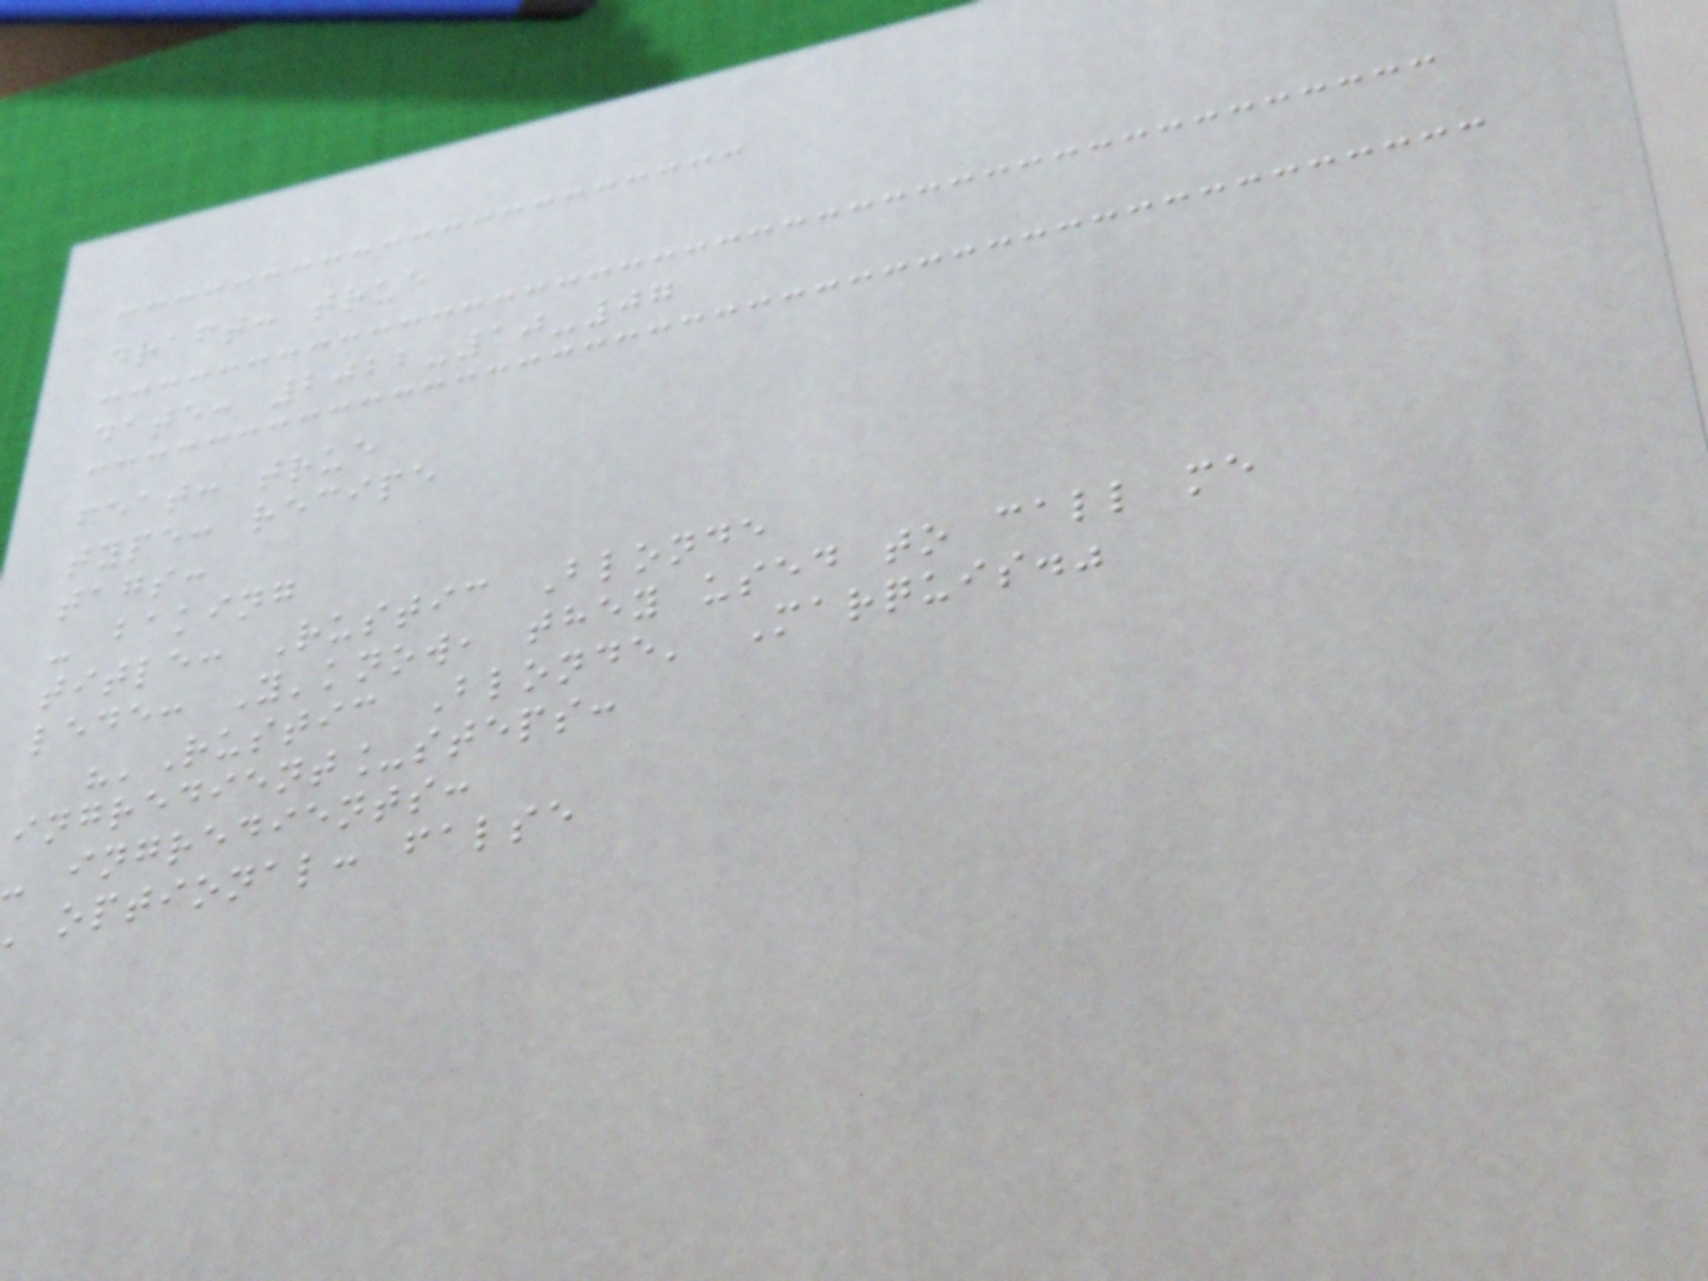draft: true
date: 2022-10-07
feat: true
type: recipe
tags:
- baking
title: Rustic Blonde
lede: Y'know, they used to call me
"'Rustic Blonde' Marquis."
ingredient_steps:
- ingredients:
optional: false
